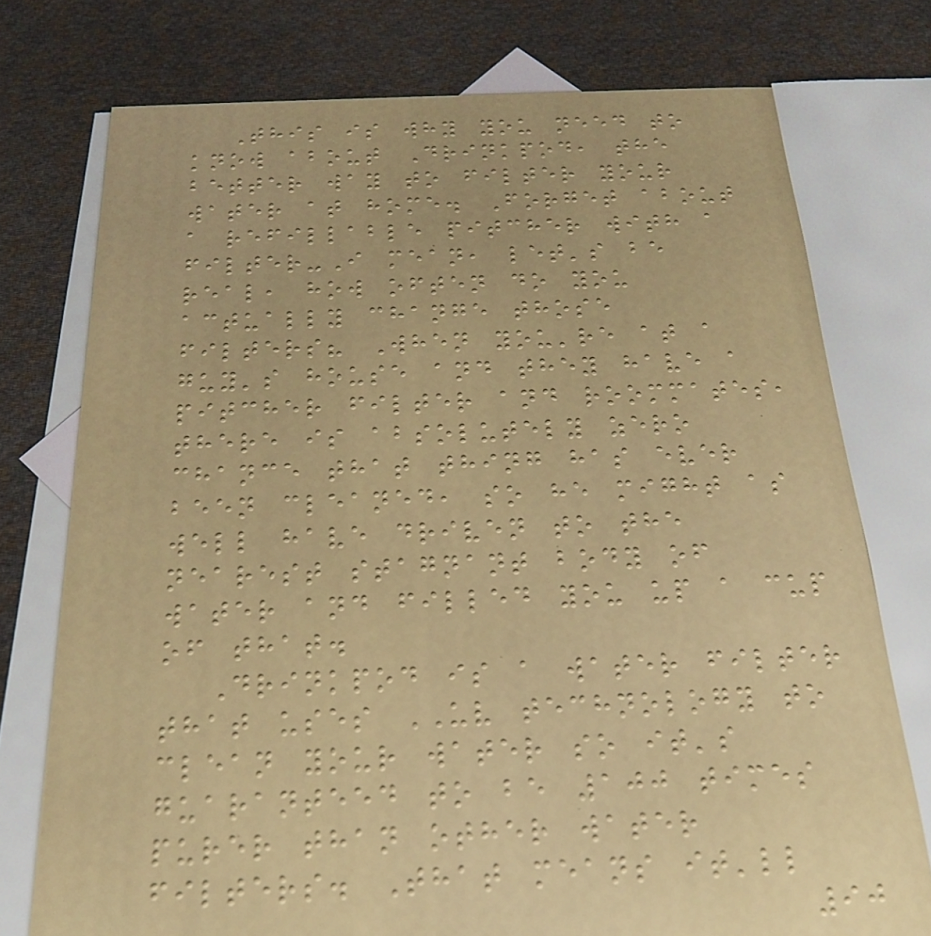This is why you need to
know about Drinkpod, the
better way to filter your
water at home. Forget about
a refillable pitcher with a
filter-I mean, let's be
real, how often do you
actually change those
filters? When you're at a
guy's house and they have a
pitcher filter and roommates,
there is absolutely zero
chance that thing has ever
been cleaned, so he might as
well have driven to the
nearest stagnant body of
water and filled you up a cup
of that.
Drinkpod is a water filter
that uses UV technology to
clean your water so it's
guaranteed to be 100 times
purer than other water
filters. That means it'll
90
